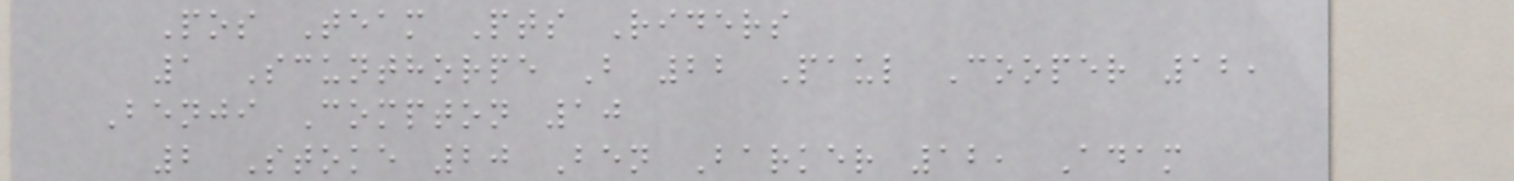Pos Team Pts Riders
1 Scunthorpe B 22 Paul Cooper 12,
Benji Compton 10
2 Stoke 20 Ben Barker 12, Adam
